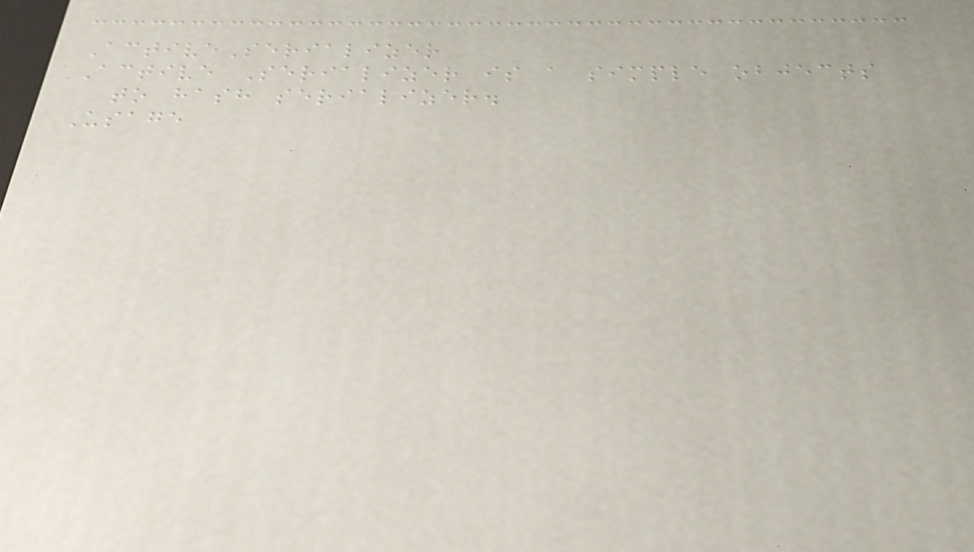ActiveSerializer
Active Serializer is a simple objects
to hash serializer.
Usage
